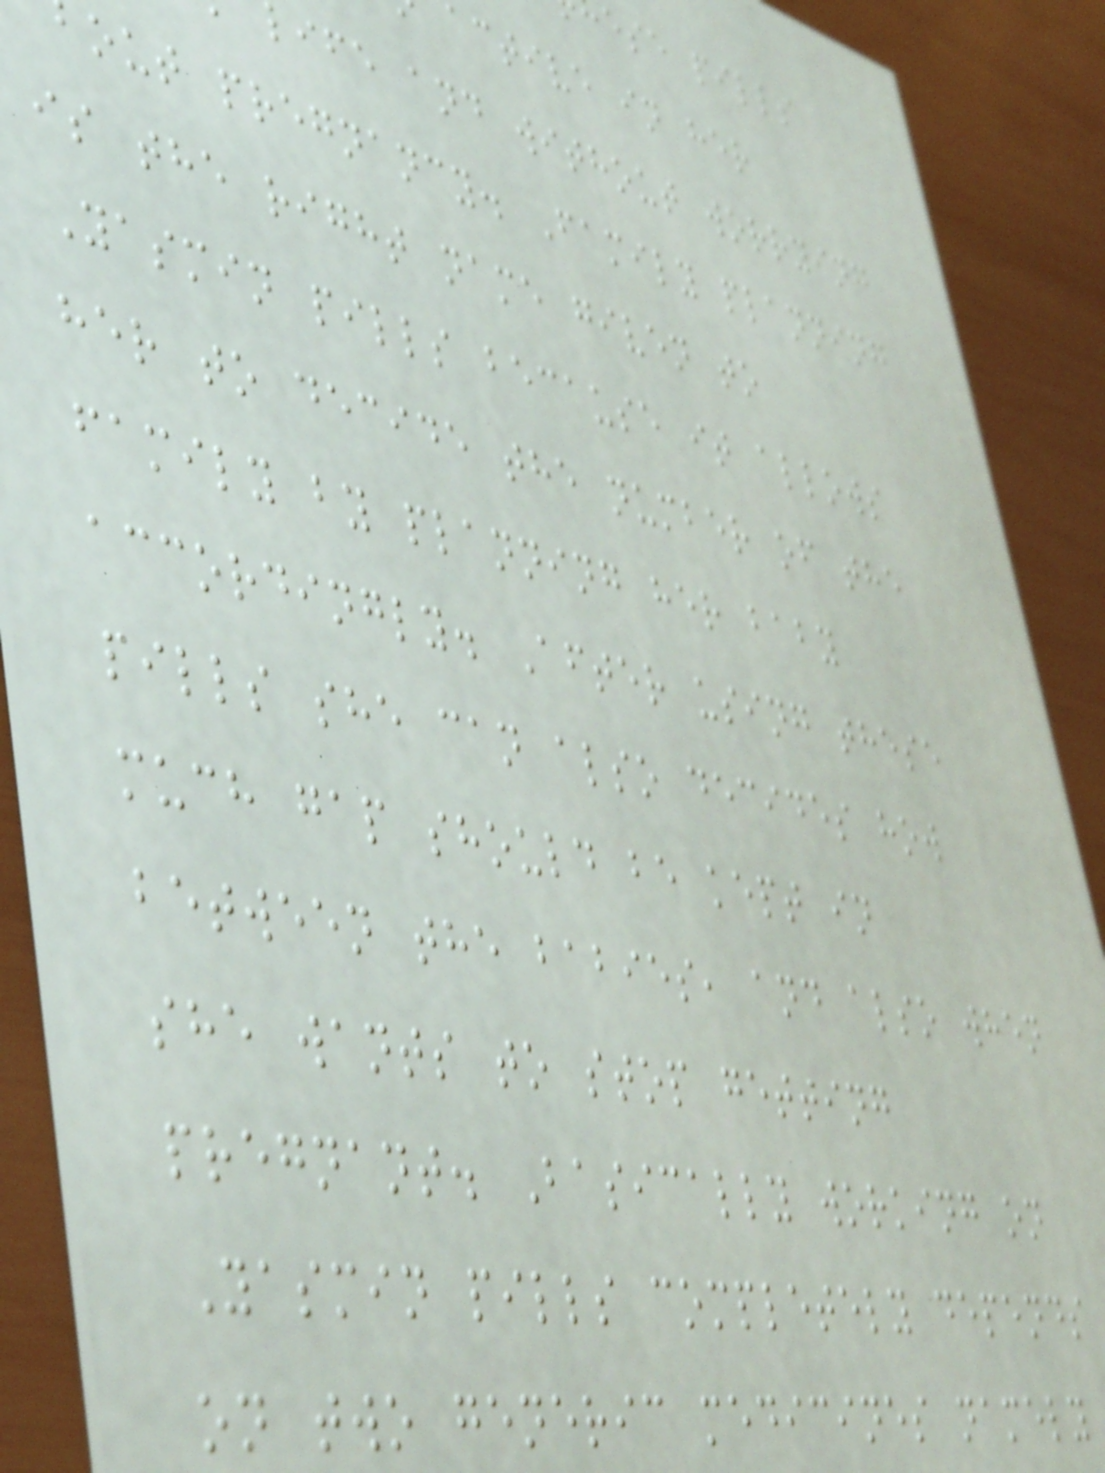ese pills
active in her
life and without worrying
out pregnancy. Family planning
is the right name given to
Yasmin pills because it allows
her to decide the number of the
family by planning her baby
accordingly. After using these
pills she can also decides how
much gap should be kept in
between the babies, and also when
she wants to stop getting
pregnant. Basically working on
Yasmin pills completely depends
on two generic medicines namely
